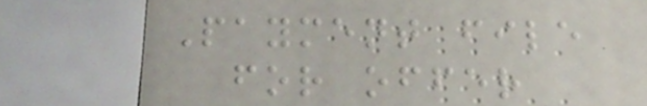Payment file
for offer
